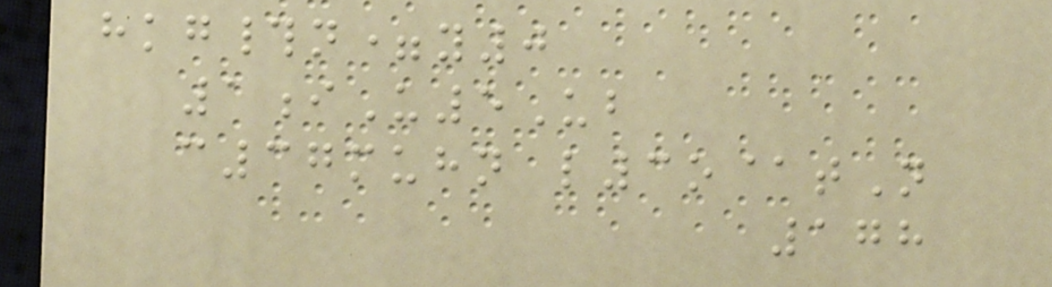hkg#n=y0
1iU5Ub
c37muhn l3o@tN
178
